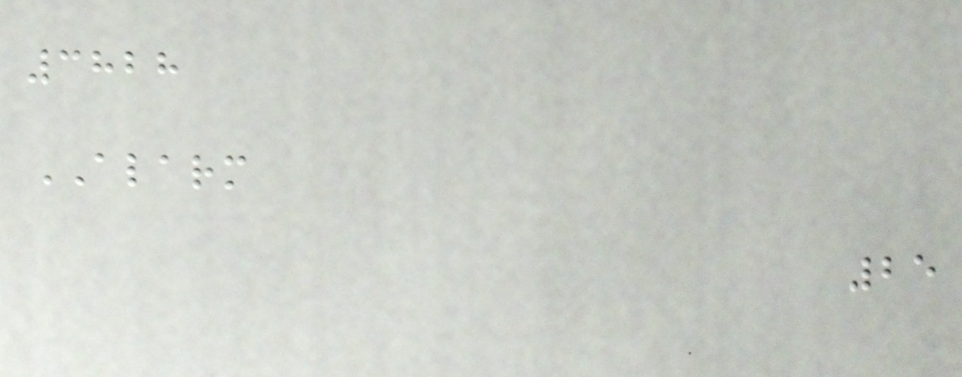3828
ALARM
25
